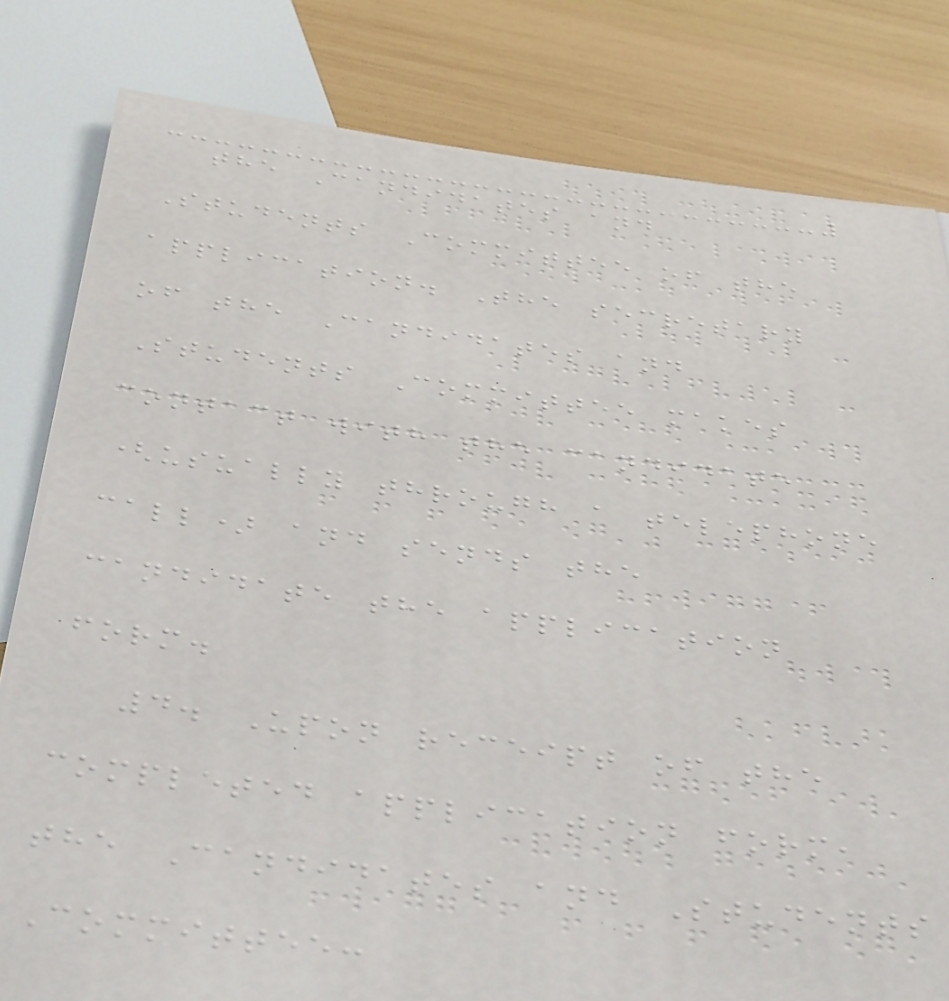the Candidates and
Students Committee of the
application. The secretary
of the Candidates and
Students Committee makes
contact with the candidate
(usually through a telephone
call) and sends the
candidate the application
form.
4. Upon receipt of the
completed application form,
the Candidates and Students
Committee:
